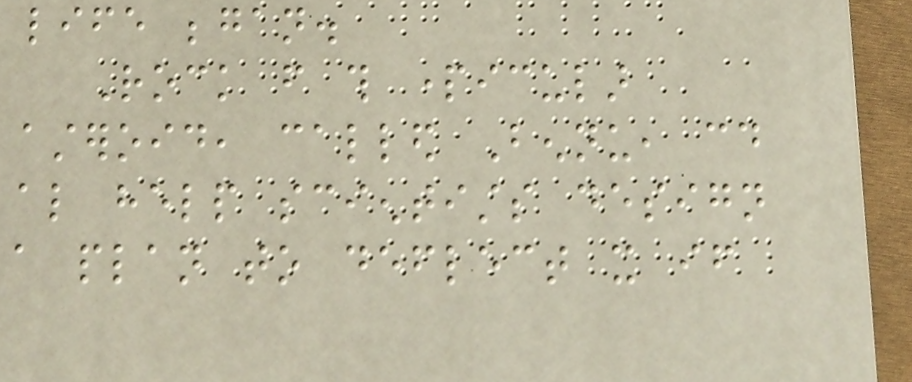life began.
Rock from this particular
asteroid, called Bennu, could
also help scientists design
a plan to deflect it if
